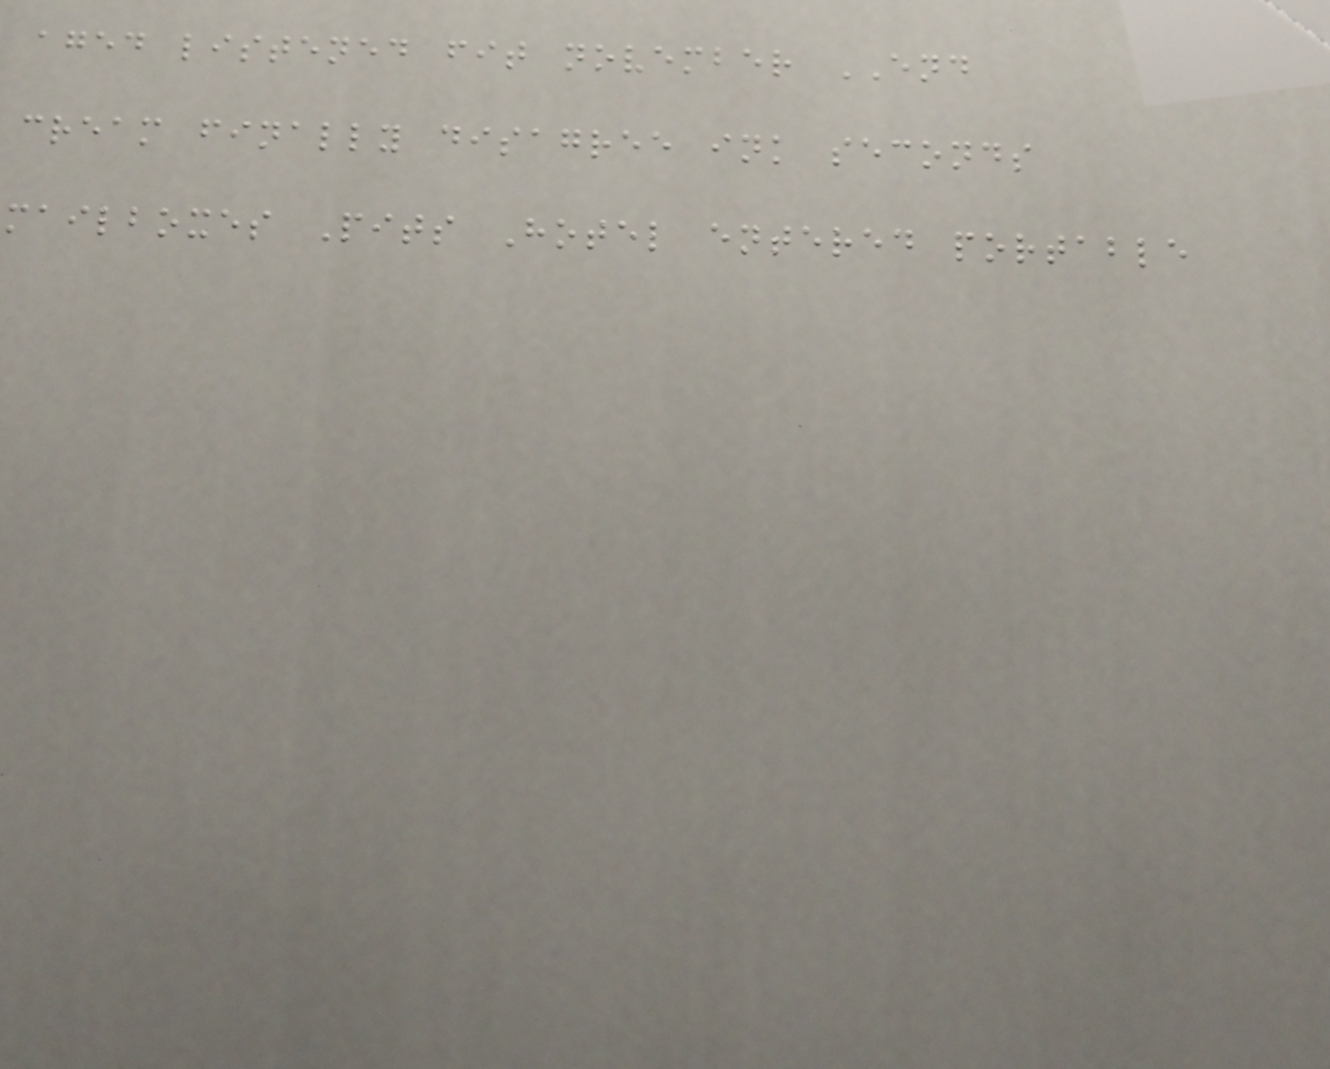aged listened fit november END
cream finally disagree ink seconds
mailboxes Pits Hotel entered portable
